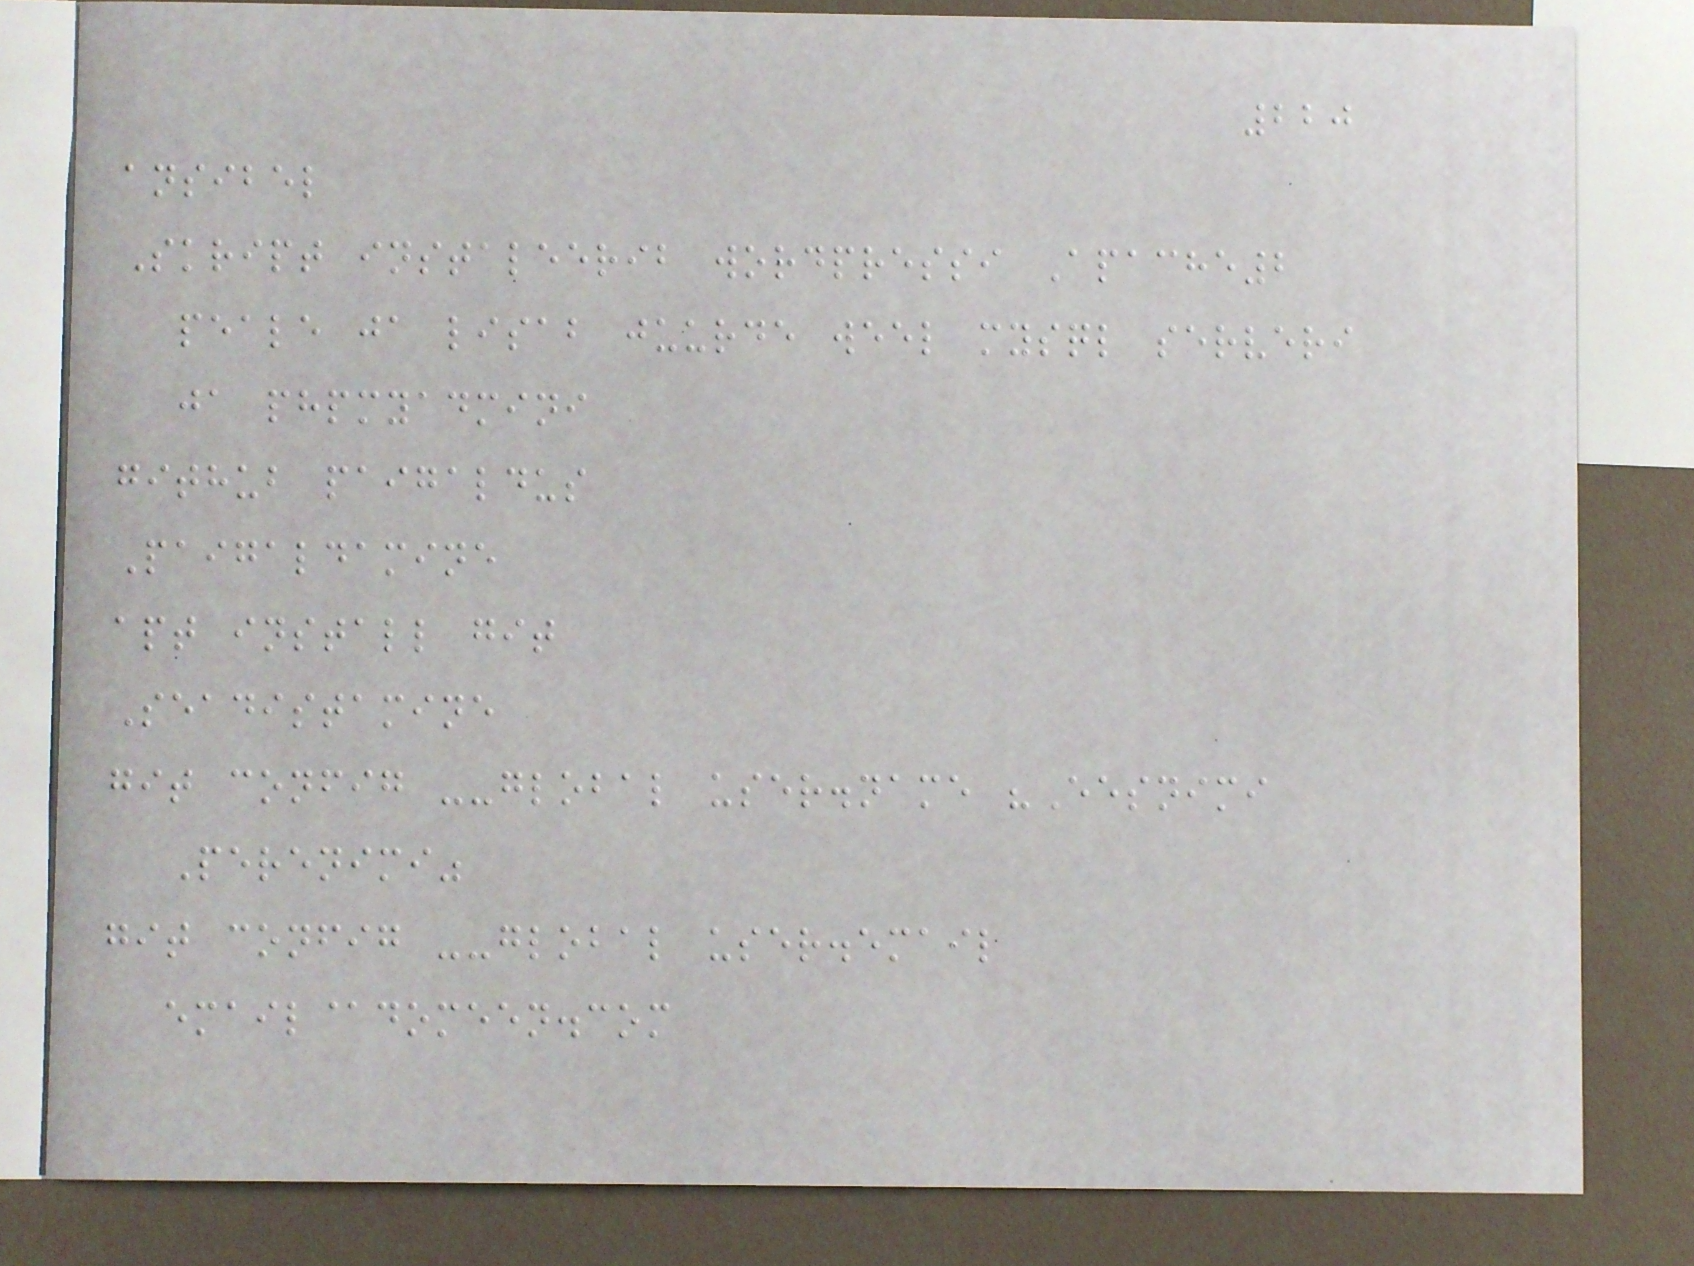220
ansibel
Skript instaleerib wordpressi Apache2
peale ja lisab juurde weel mysql serveri
ja phpmyadmini
github paigaldus
Paigaldamine
apt install git
Seadistamine
git config --global user.name "Eesnimi
Perenimi"
git config --global user.email
email@domeen.com
